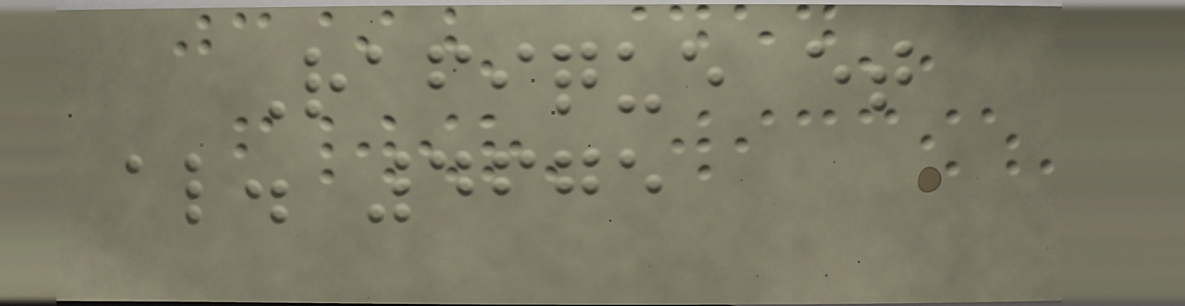Rafique et
al. 4675
